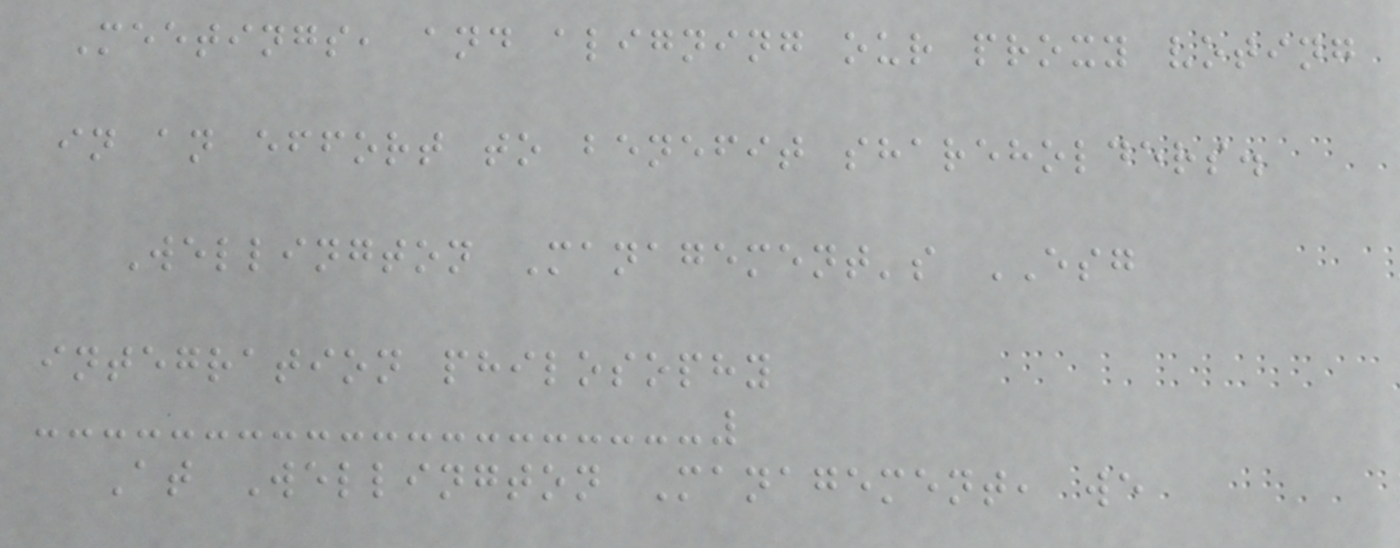Meetings, and aligning our proxy voting
in an effort to benefit shareholders.
Wellington Management's ESG
integration philosophy
At Wellington Management, we
